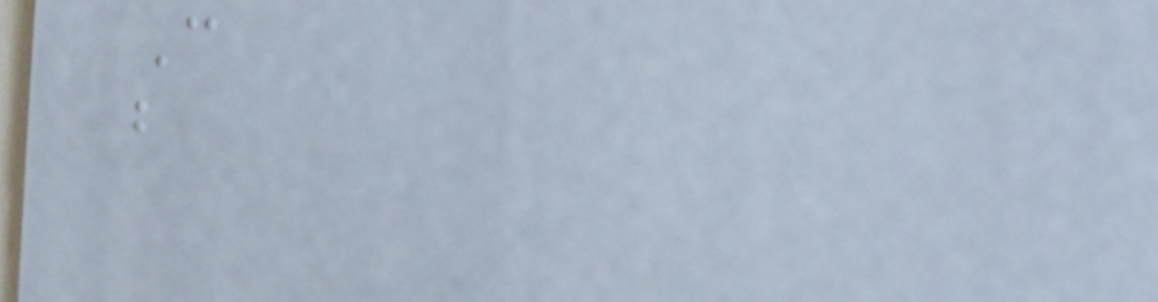C
b
